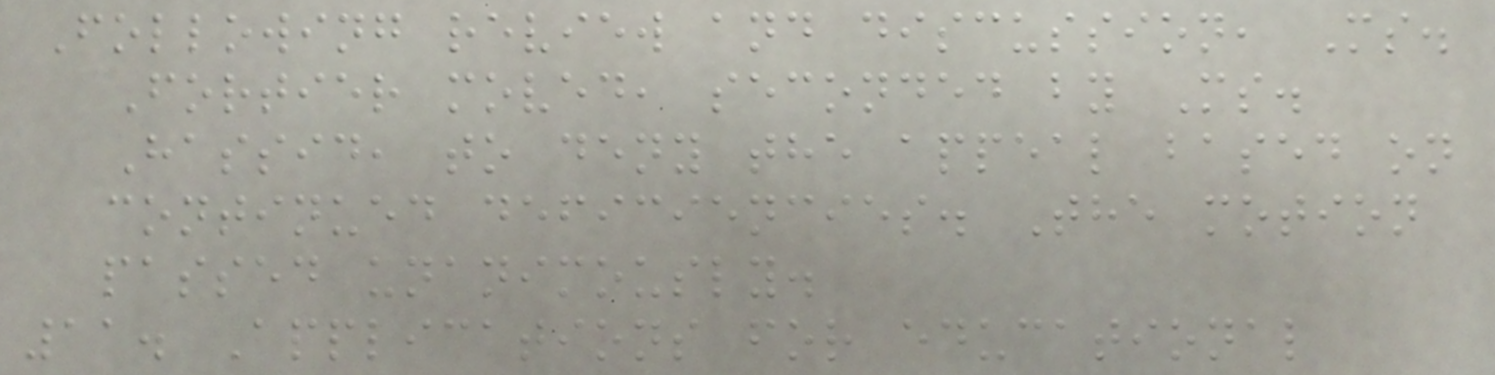Following review and discussion, Ms.
Fortier moved, seconded by Ms.
Hassid, to deny the appeal based on
continued deficiencies. The motion
passed unanimously.
11. Applications for educational
